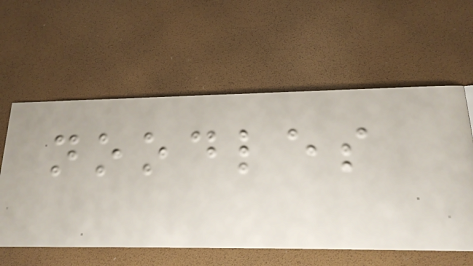noodles
